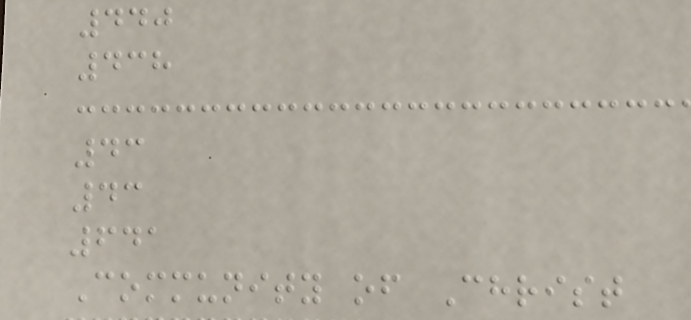440
438
43
43
641
Community of Christ
